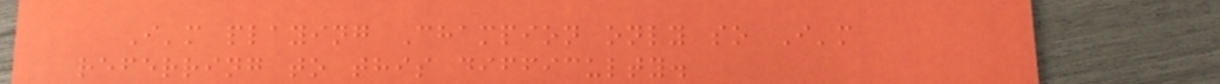I'm playing Champion only so I'm
referring to this difficulty.
